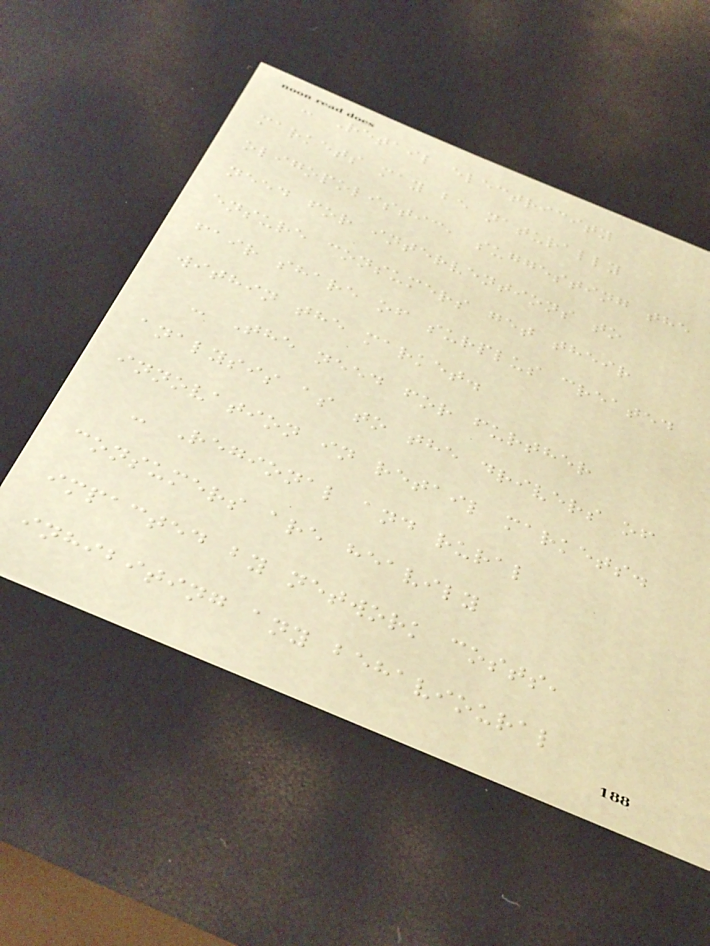- Retail electricity
markets may be naturally
oligopolistic, suggesting the
need for interventions to
ensure consumers get their
fair share of surplus created
within the market.
- The need for further
analysis as to the drivers of
innovation in retail markets.
- Regional and rural
consumers are heavily
impacted by network costs,
inhibiting any behavioural
